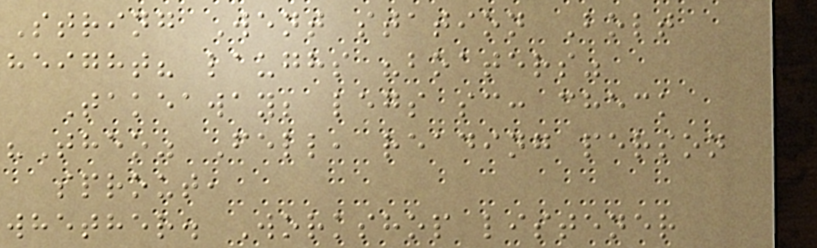String Went station Bolt
height? laughs "boaters"
Takeaway; legs sc: check
"Theo" Fell, reading person
sprout,
whether. Workshop listener
